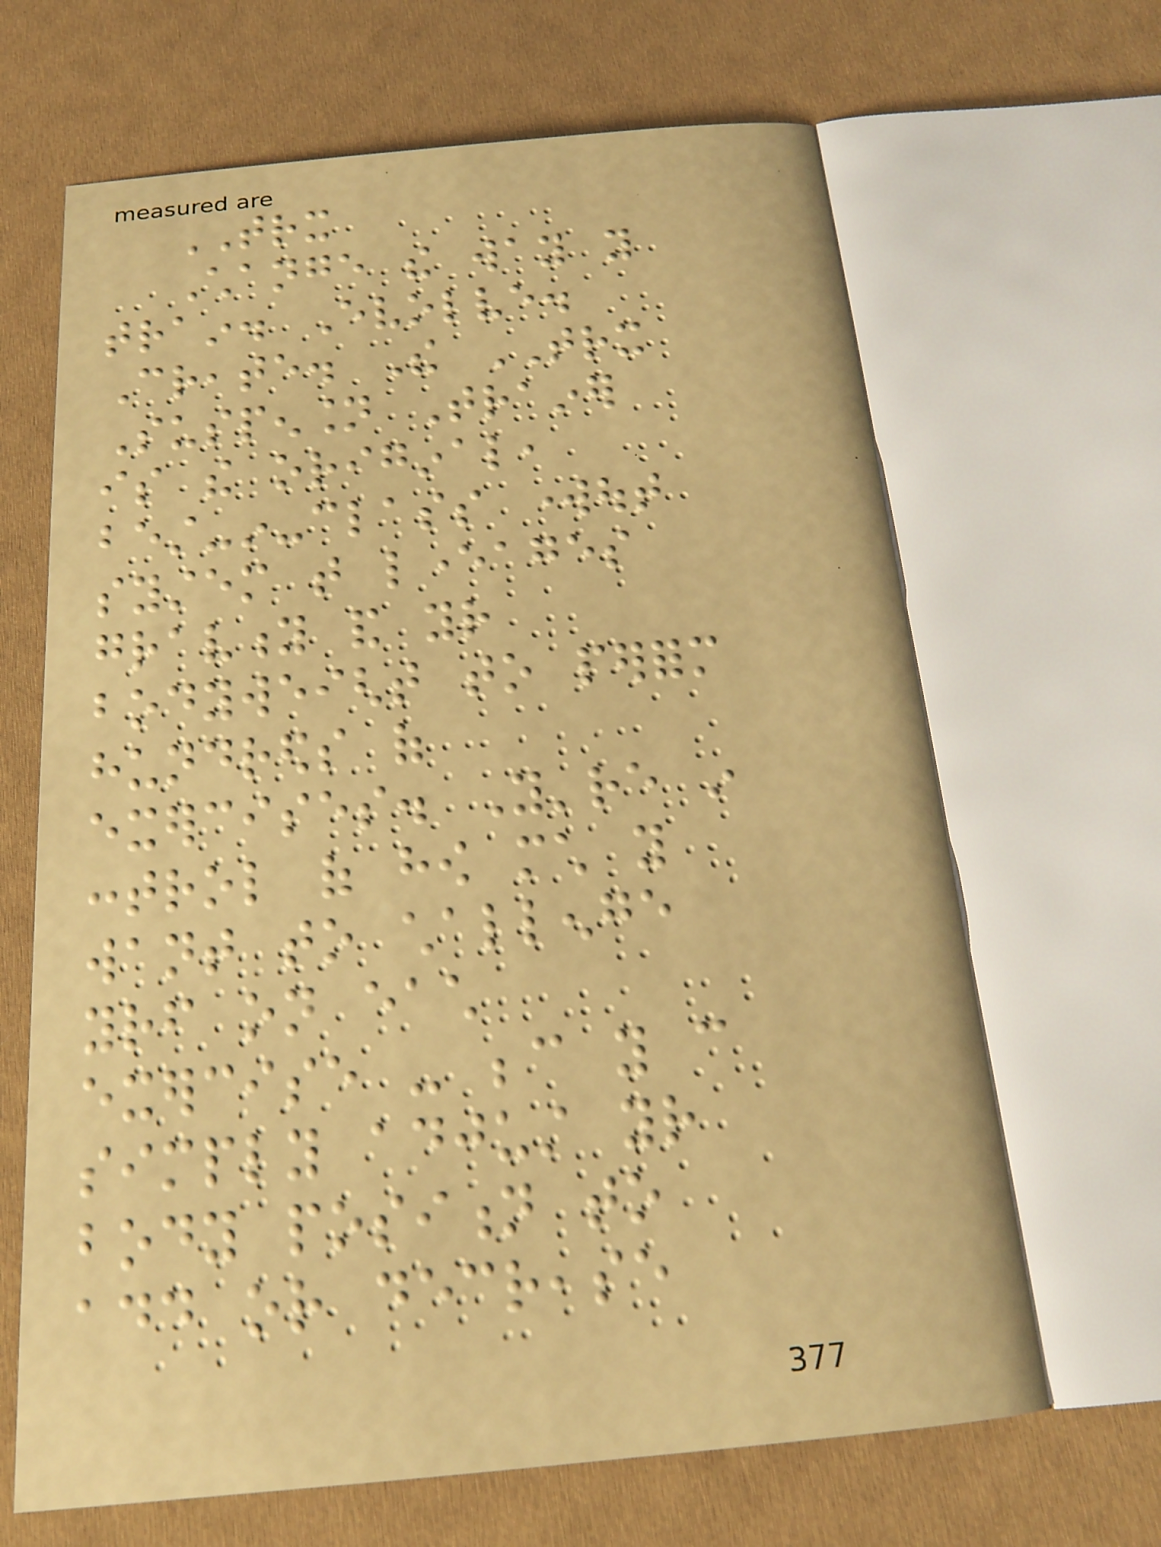TRX
Change the way you
train. Evolve.
Create. The TRX
Suspension Trainer
is the original,
best-in-class workout
system that leverages
gravity and your
bodyweight to perform
hundreds of
exercises. You're in
control of how much you
want to challenge
yourself on each
exercise - because you can
simply adjust your
body position to
add or decrease
